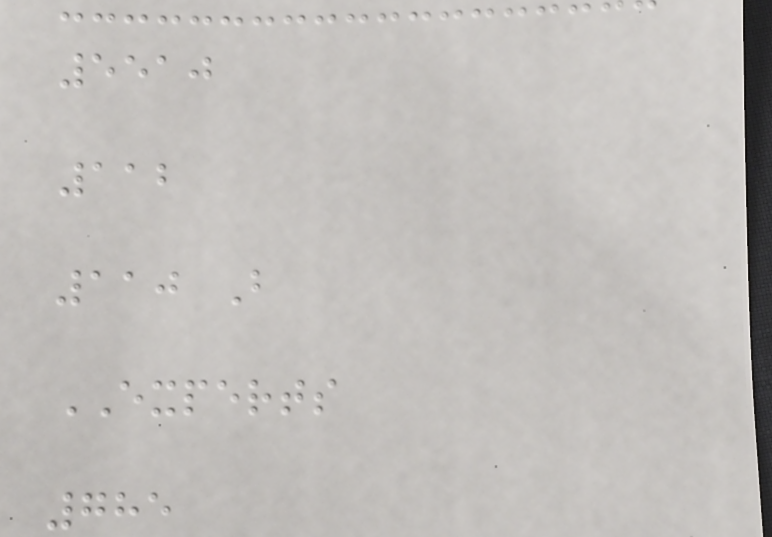5510
112
110 B
EXPERTS
785
